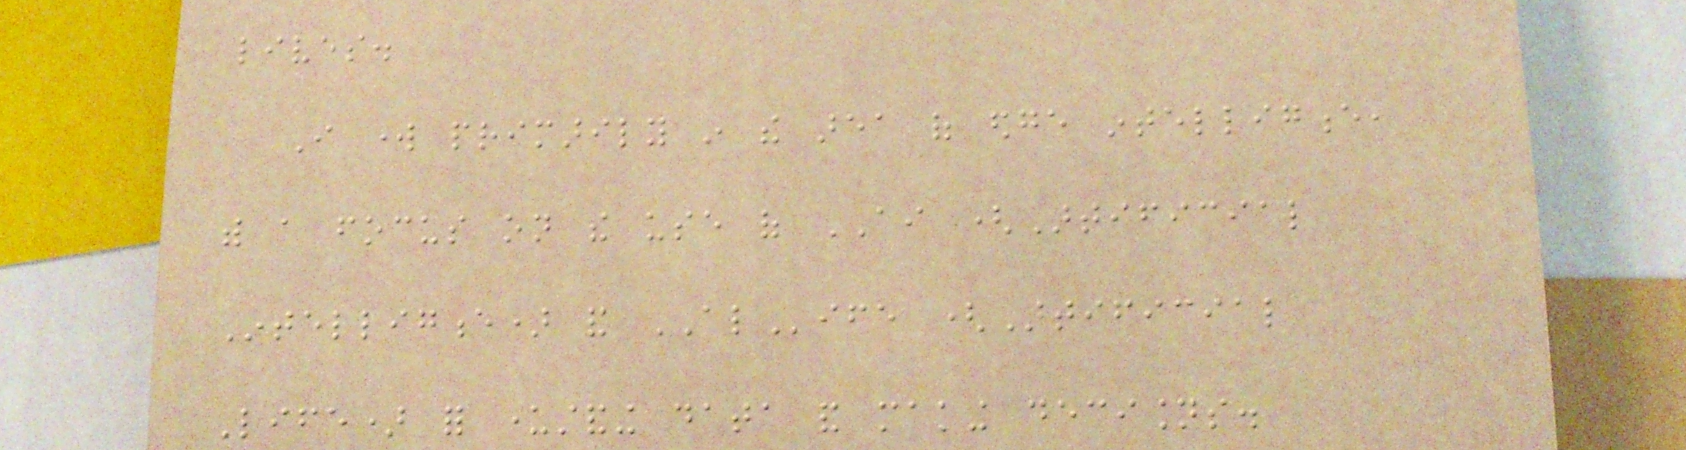lives.
I work primarily in the area of edge intelligence,
with a focus on the use of AI (Artificial
Intelligence) and ALife (Artificial
Life) for understanding data and making decisions.
